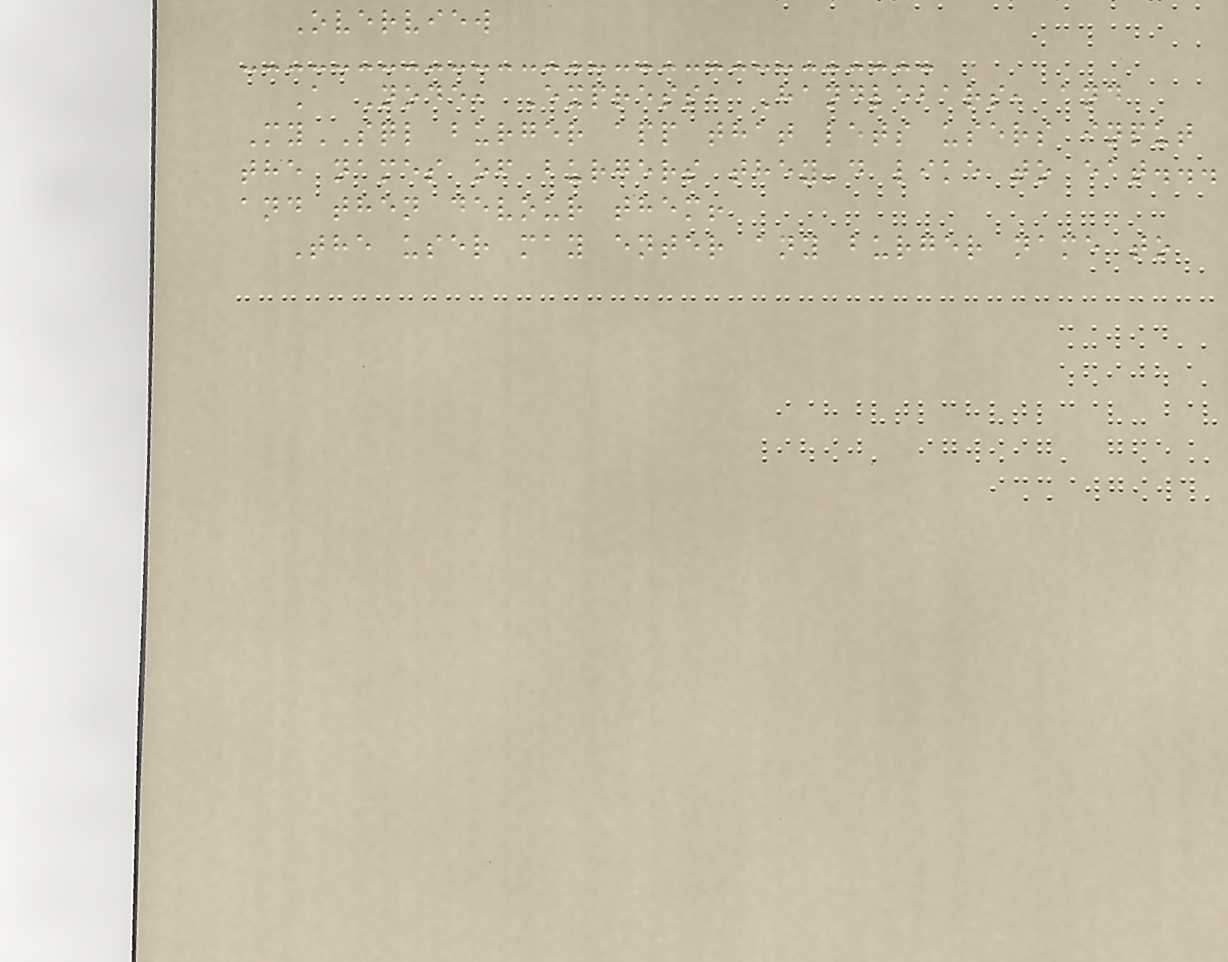Overview
A Node, Express, Handlebars, and
MySQL burger app that lets users input
the names of burgers they'd like to eat...
and then devour them!
The user may enter any burger name to
